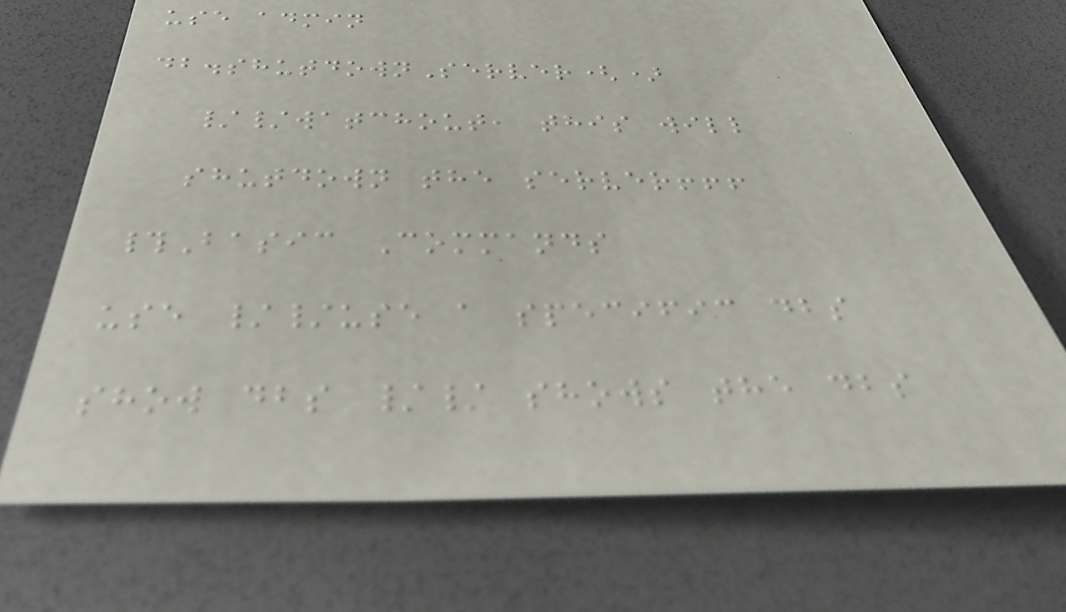use admin
db.shutdownServer()
//watchout, this will
shutdown the server!!!
#Basic Commands
use //use a specific dbs
show dbs // shows the dbs
